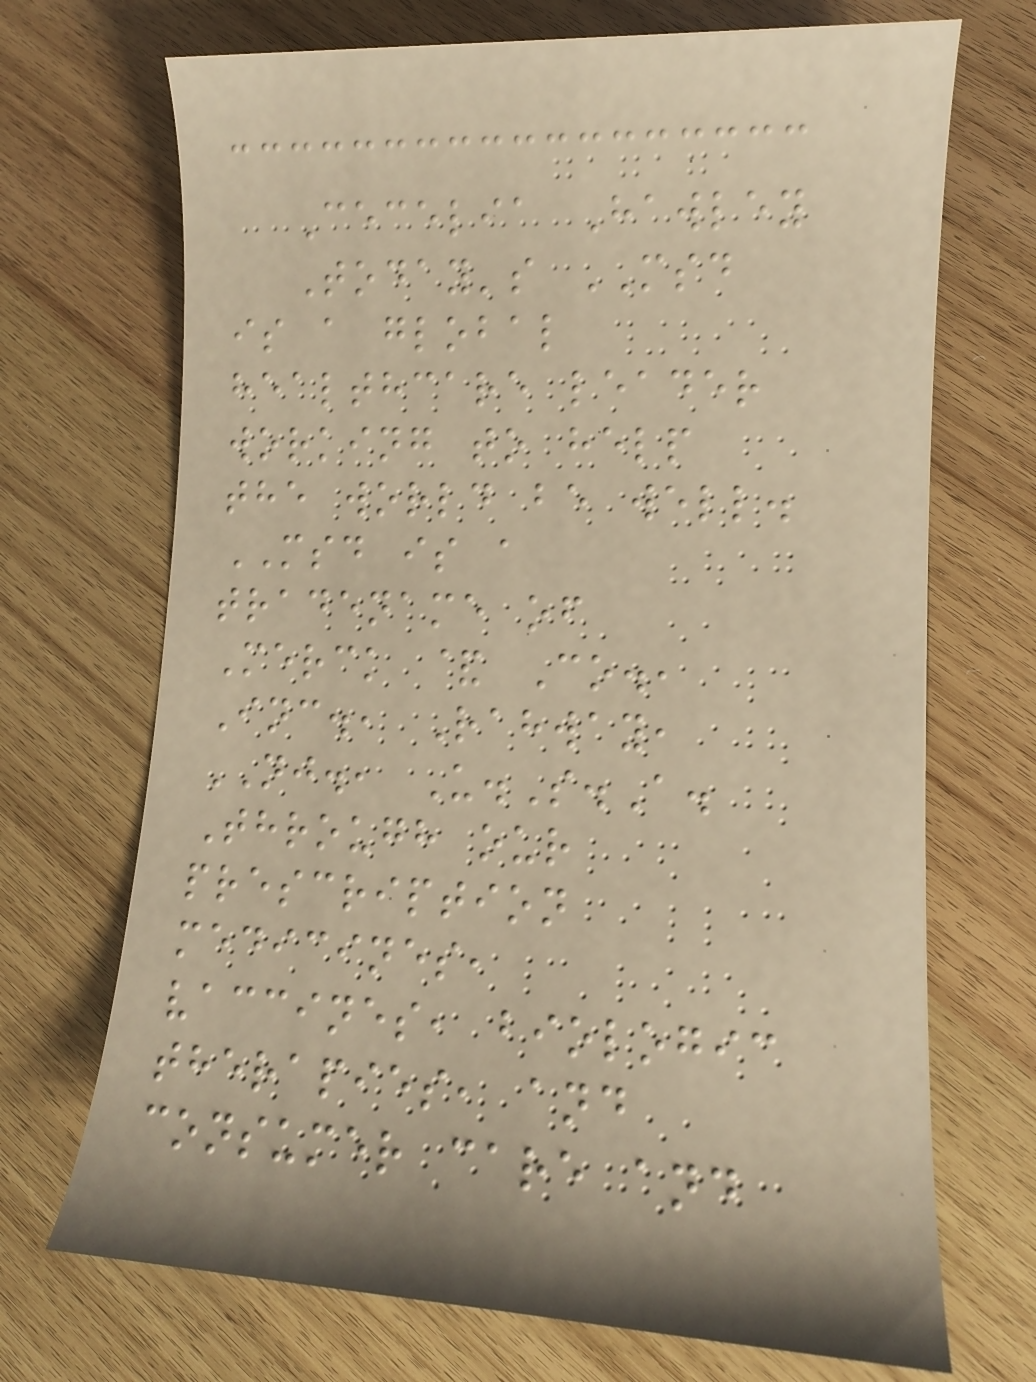Cecelia Hawley
Today's MSD
is a global
healthcare leader
working to help
the world be well.
MSD is a
tradename of
Merck & Co.,
Inc., Rahway,
NJ., U.S.A.
Through our
prescription
medicines,
vaccines, biologic
therapies, and
consumer care and
